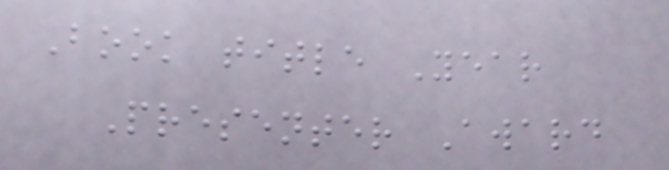Book title Year
Presenter Award
